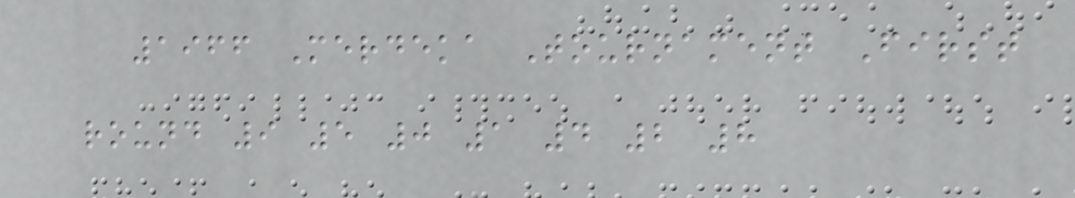1966 Merdeka Tournament First
round 9 5 0 1 4 2 8
